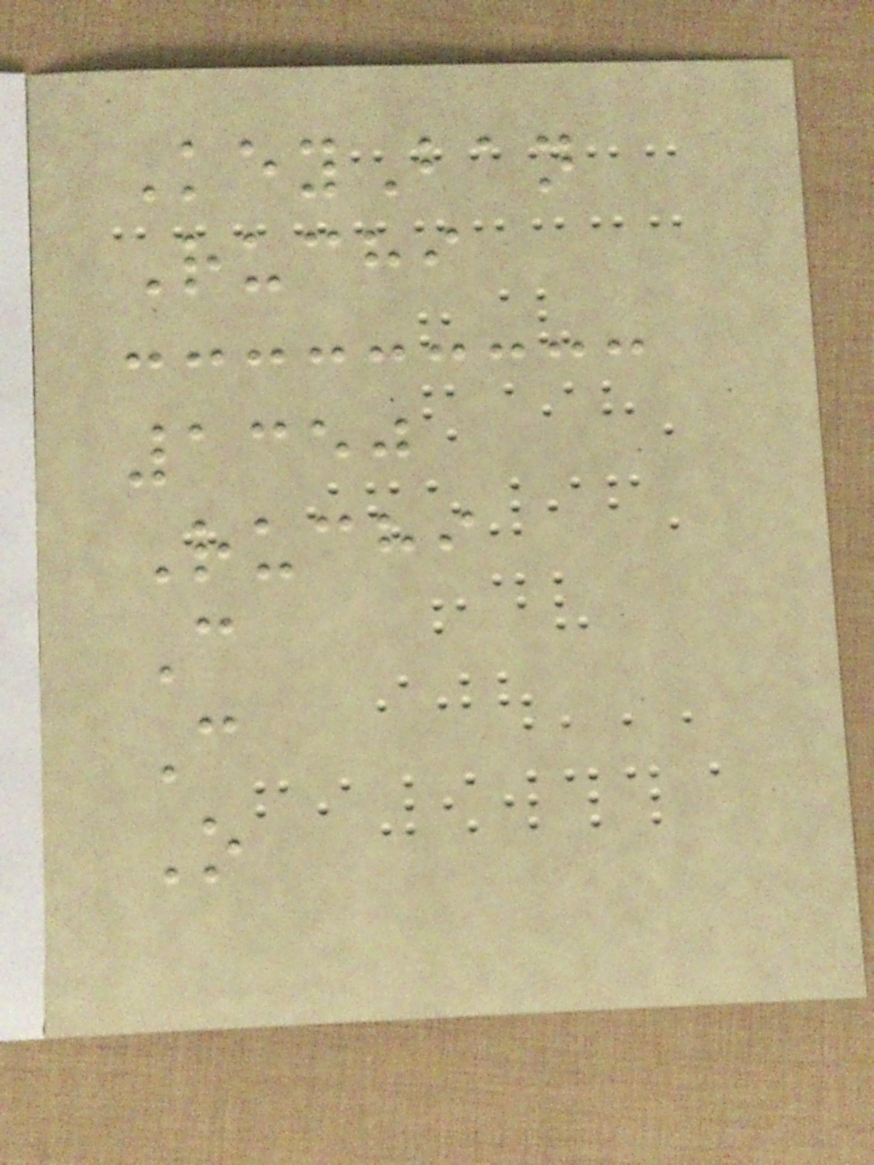KeyBan
Ruchi
1350
Ruchi
C
C
O
